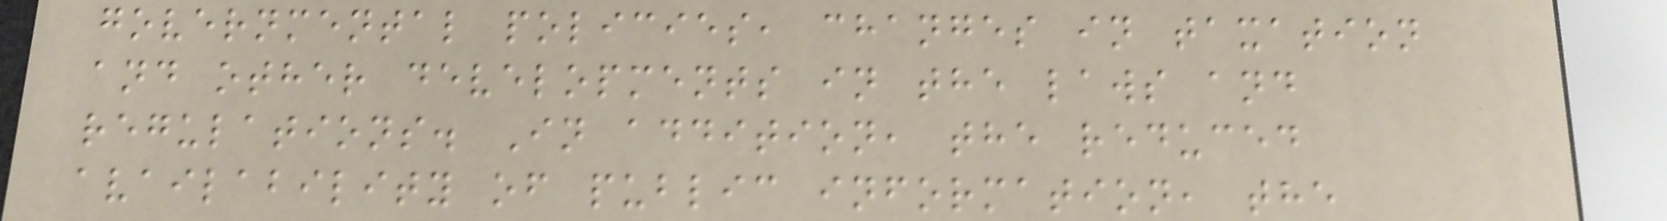governmental policies, changes in taxation
and other developments in the laws and
regulations. In addition, the reduced
availability of public information, the
